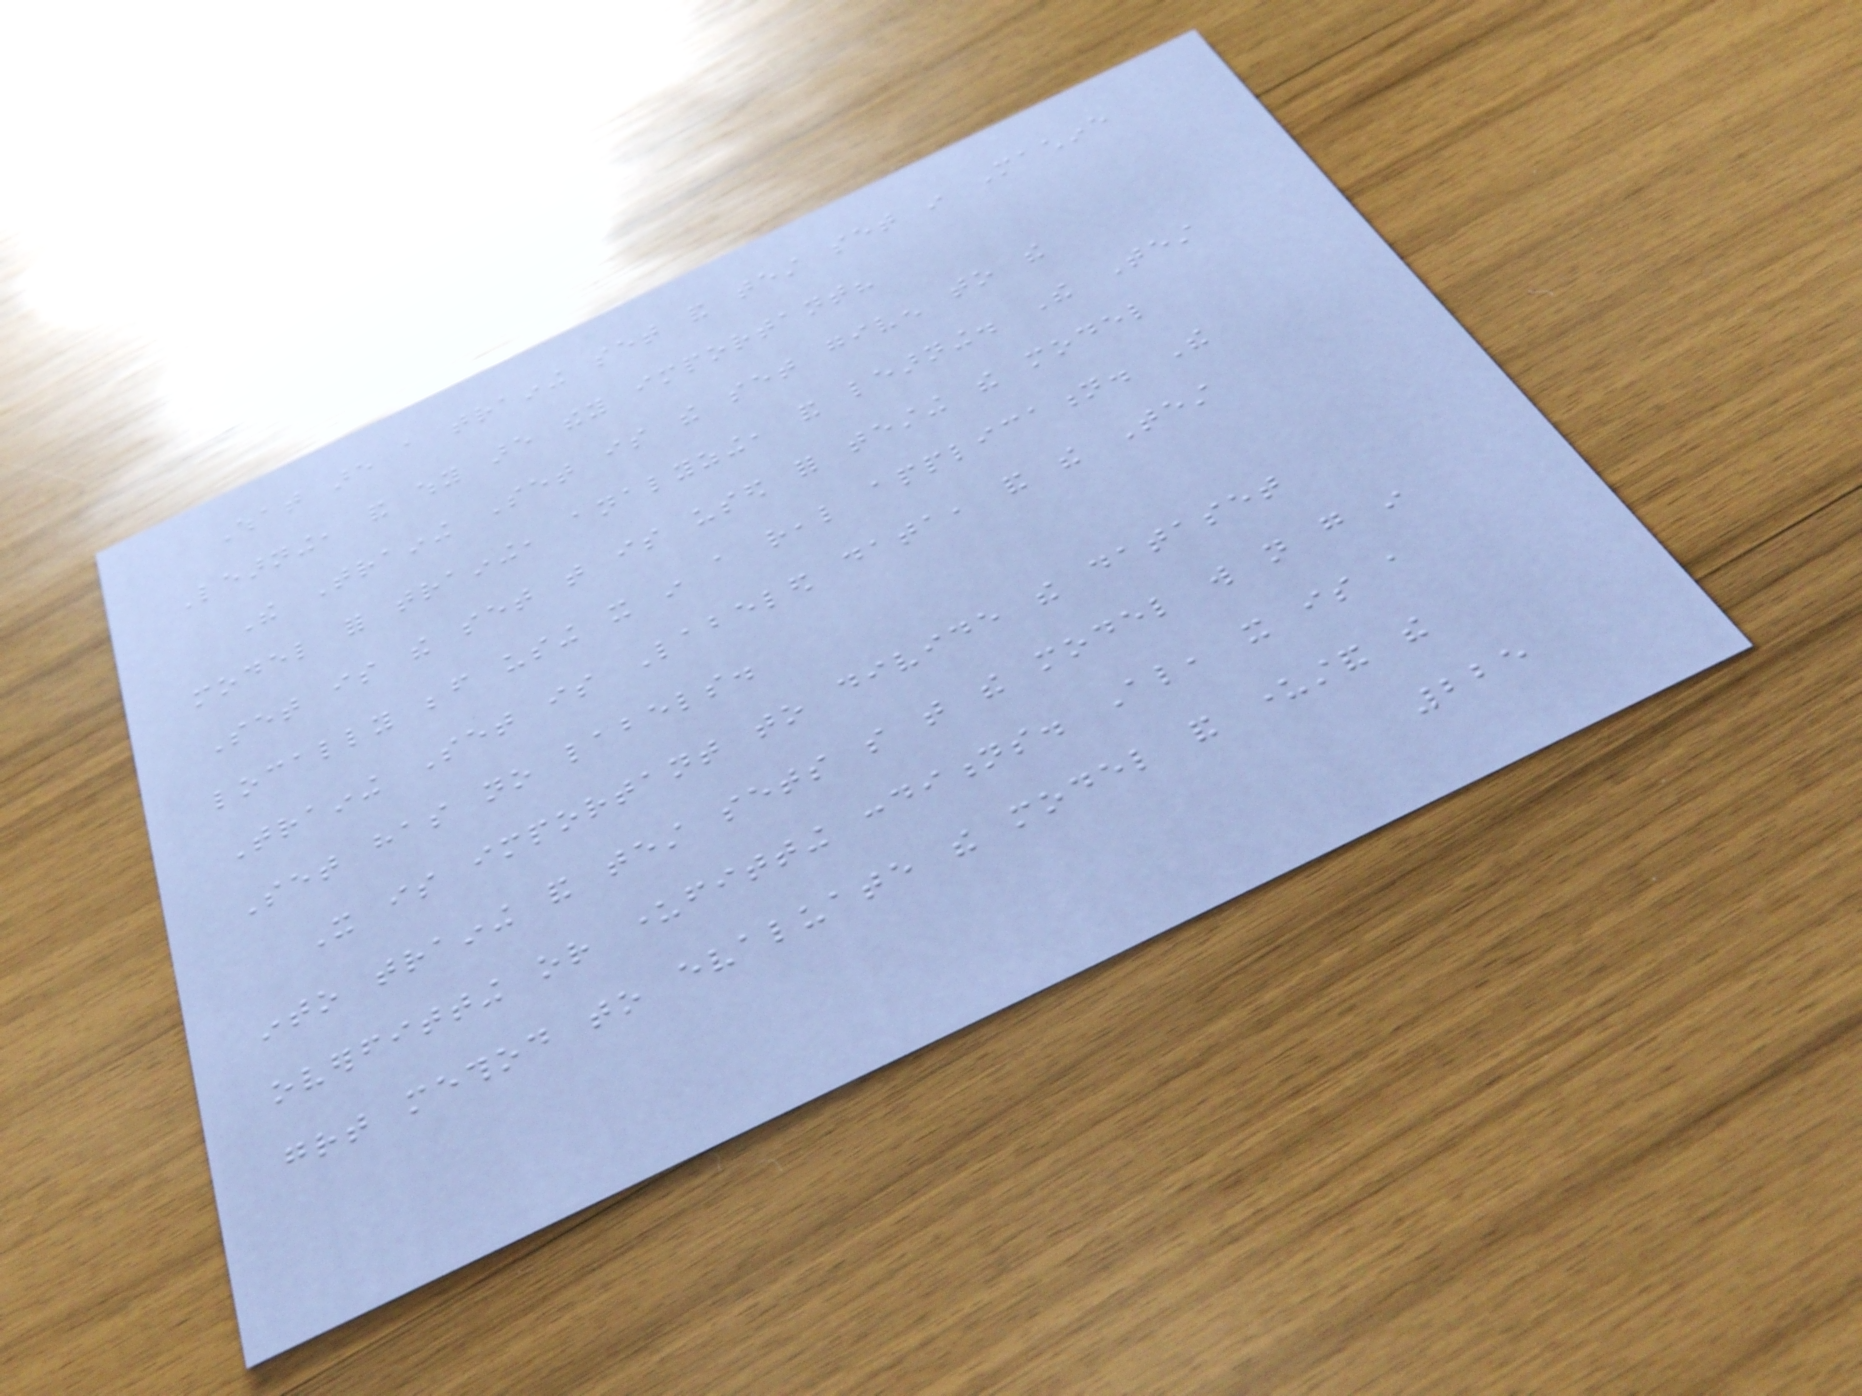What are a training set and test set in Machine
Learning, and why are they important?
The Training Set is the set given to the
model for training, analyzing, and learning. The Test
Set is the set that is used for testing the model
locally before using it in a real application. The
Training Set is Labeled data, and the Test
Set has no labels.
It is important to divide the dataset
into training and test sets so that the model will not go in
overfitting or underfitting conditions. Also, it is a
great method to evaluate the model and understand the
225
